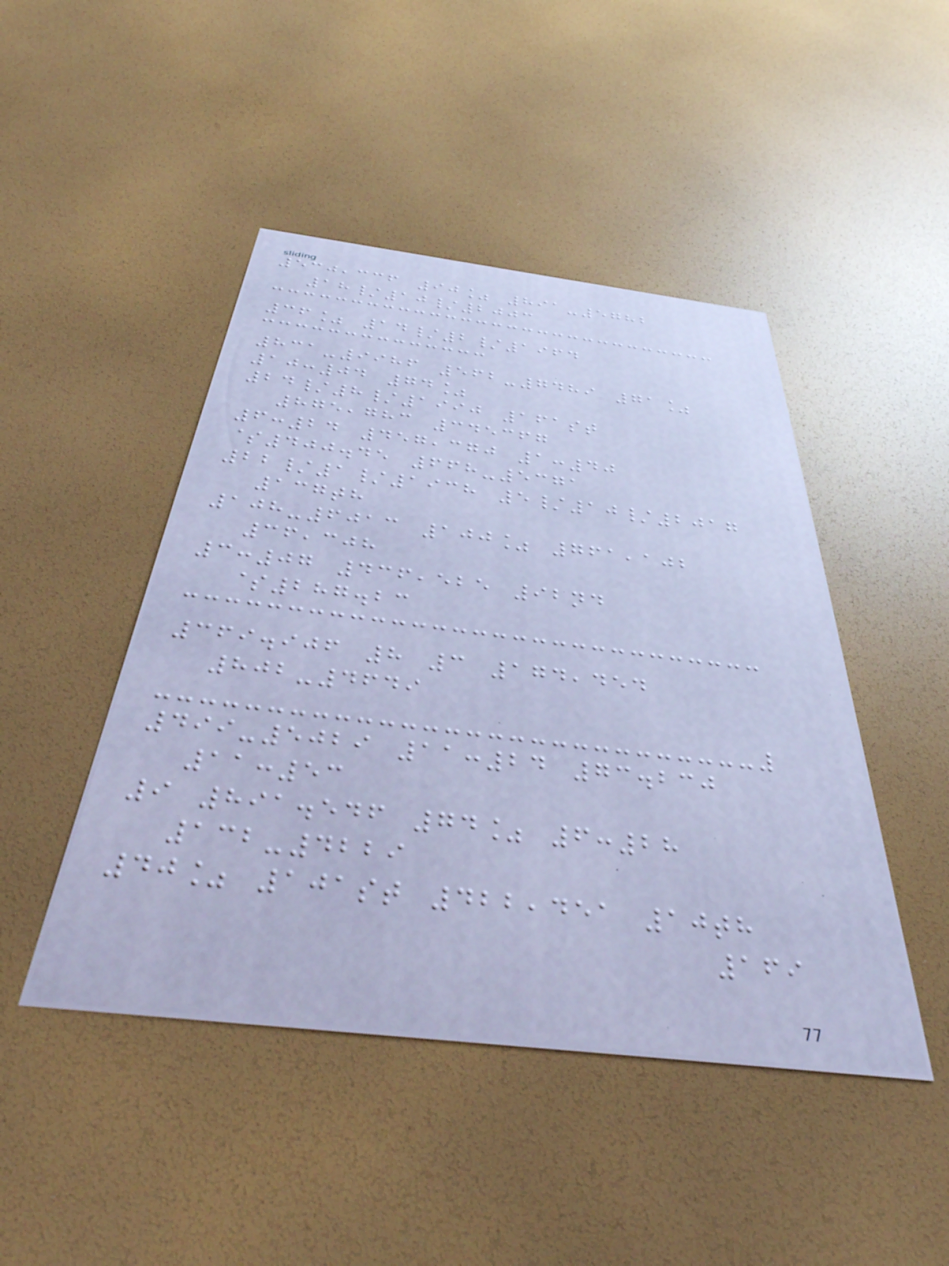530,336 90% 891-5782
18/10/2003
36% 14/2/1964
831-9986 562-7489 71%
10:04 74%
24/8/1990 161st
875,783 345367
6:24 457,370 1:40
$400.45 668-5371
22/1/1938 5/10/2017
137th
108-6013 100% 761,102
36,308
3:07 436,525 92nd
$287.23
369.906 8 3 174,454
802-4649
499-5029 11:24 73.230
11:53
9 891.546 74% 6:28
132-4229
40% 101st 422,451 10th
169
